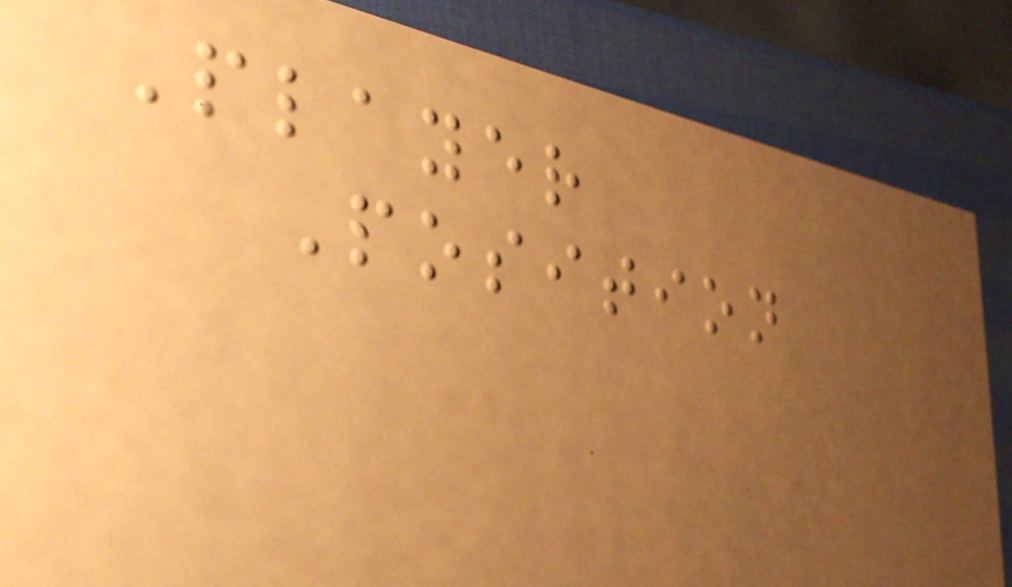Player
Position
